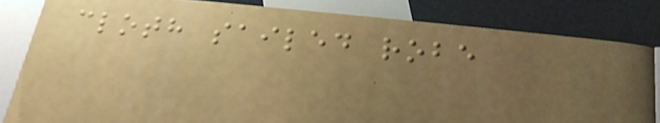cloth sailed robe
